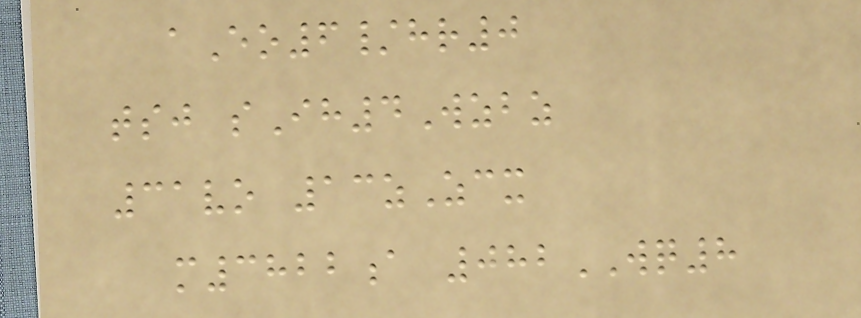aEo6/hr0
tsj sIh4Wzbz
31vo 13zZcx
m3822a 082WQ8
